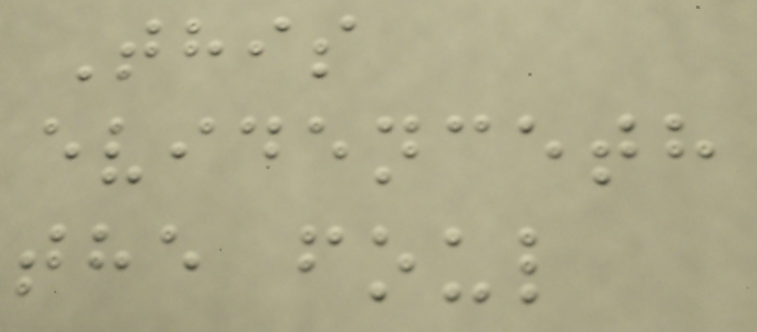This
evidenceth
the foul
